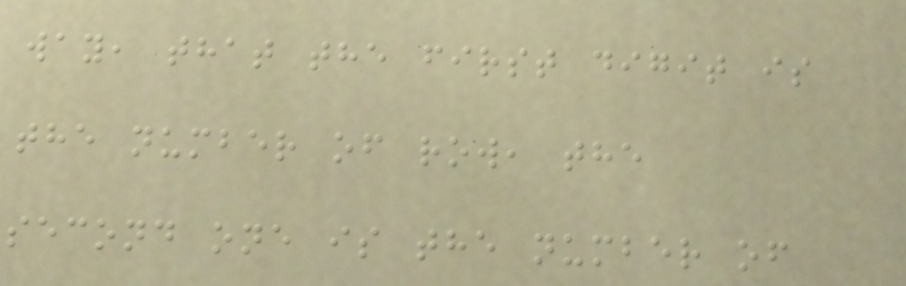way, that the first digit is
the number of row, the
second one is the number of
